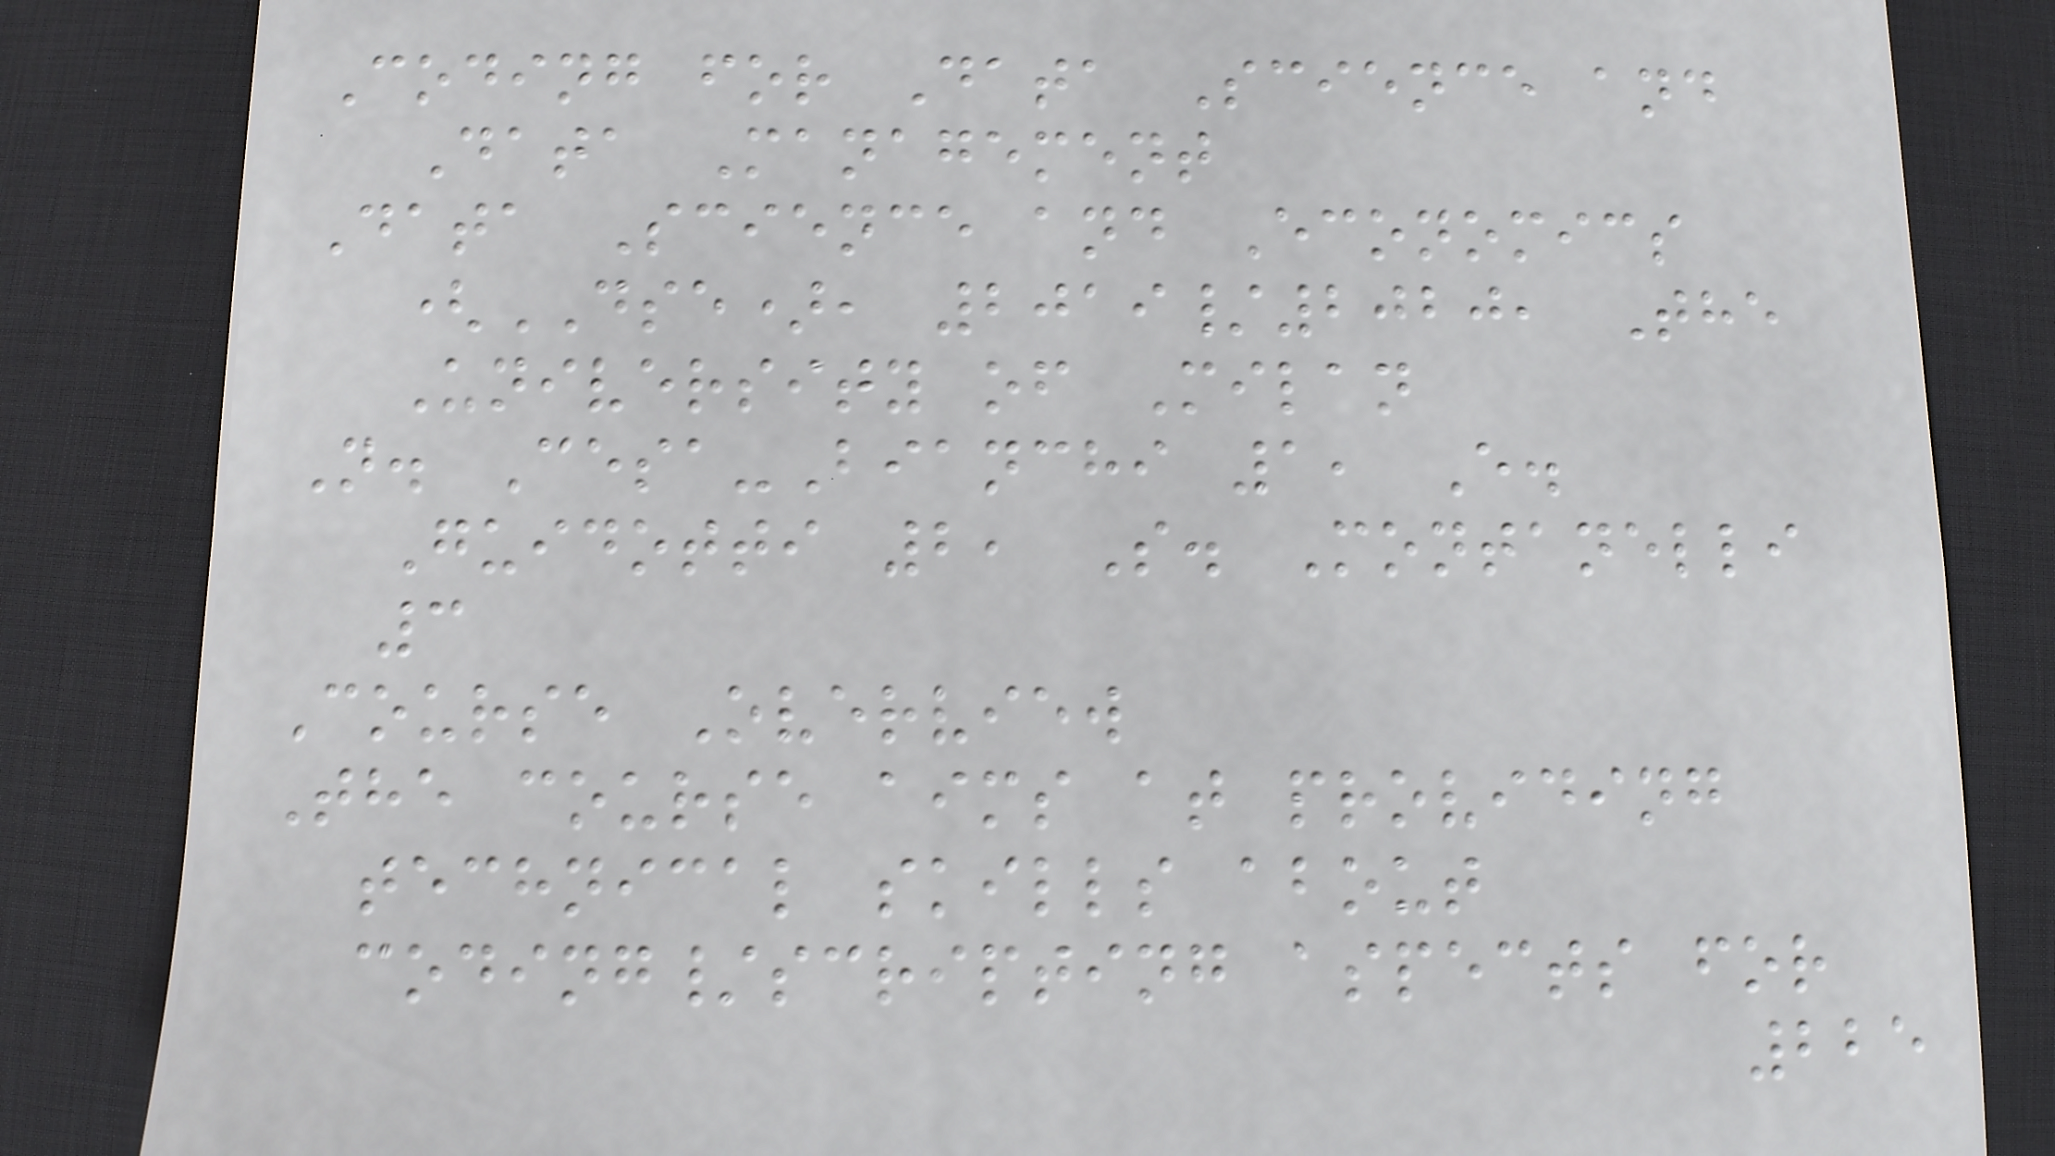Coding for Data Science and
Data Management
Data Science and Economics
(DSE), 2019/2020, The
University of Milan
N. Cesa-Bianchi 1, E.
Guidotti 2, S. Montanelli
3
Course Overview
The course aims at providing
technical skills about
coding/scripting aspects for
225
